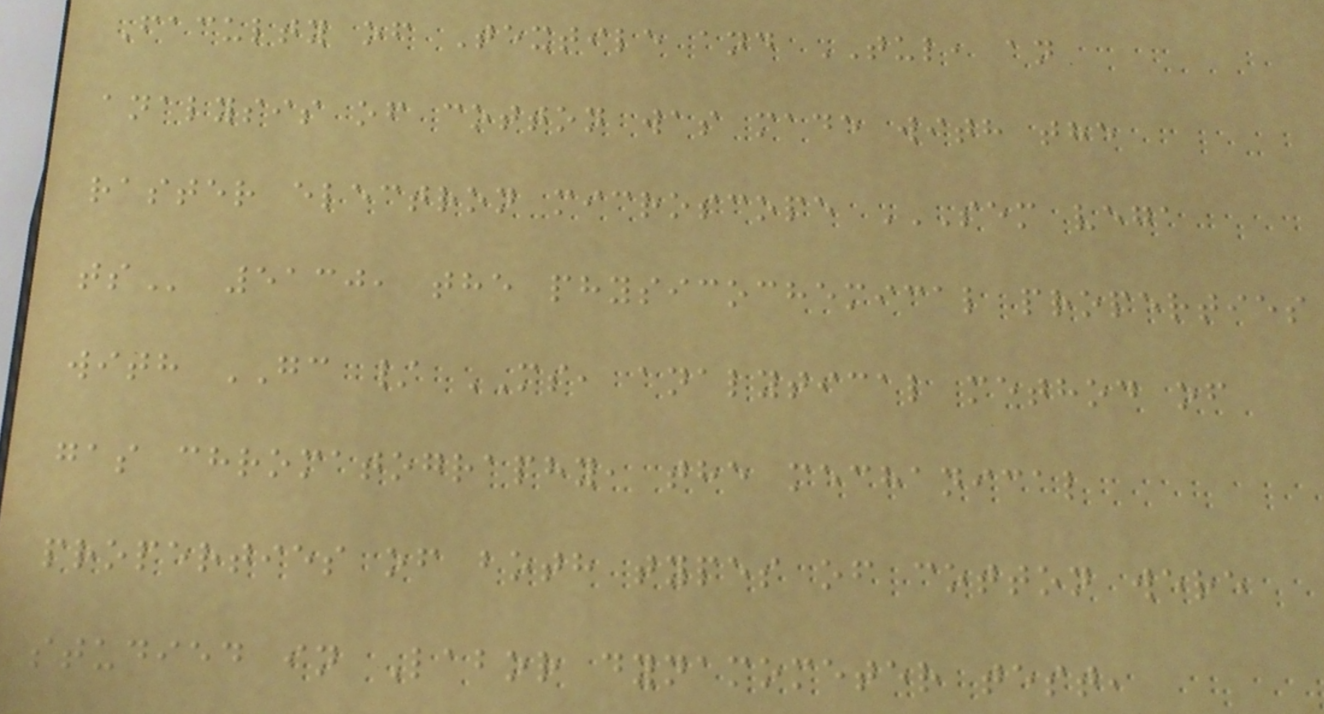Faculty of Textile and TUL, an
analysis of cotton was made with the
raster electron microscope SEM VEGA
TS 5130, the physicochemical properties
with GC / MS, analytical method of
gas chromatography, the mechanical
properties of both types of cotton were
studied in Labor dynamometer test,
